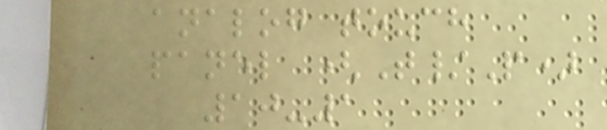analog touch
panel (T/P)
10-1
